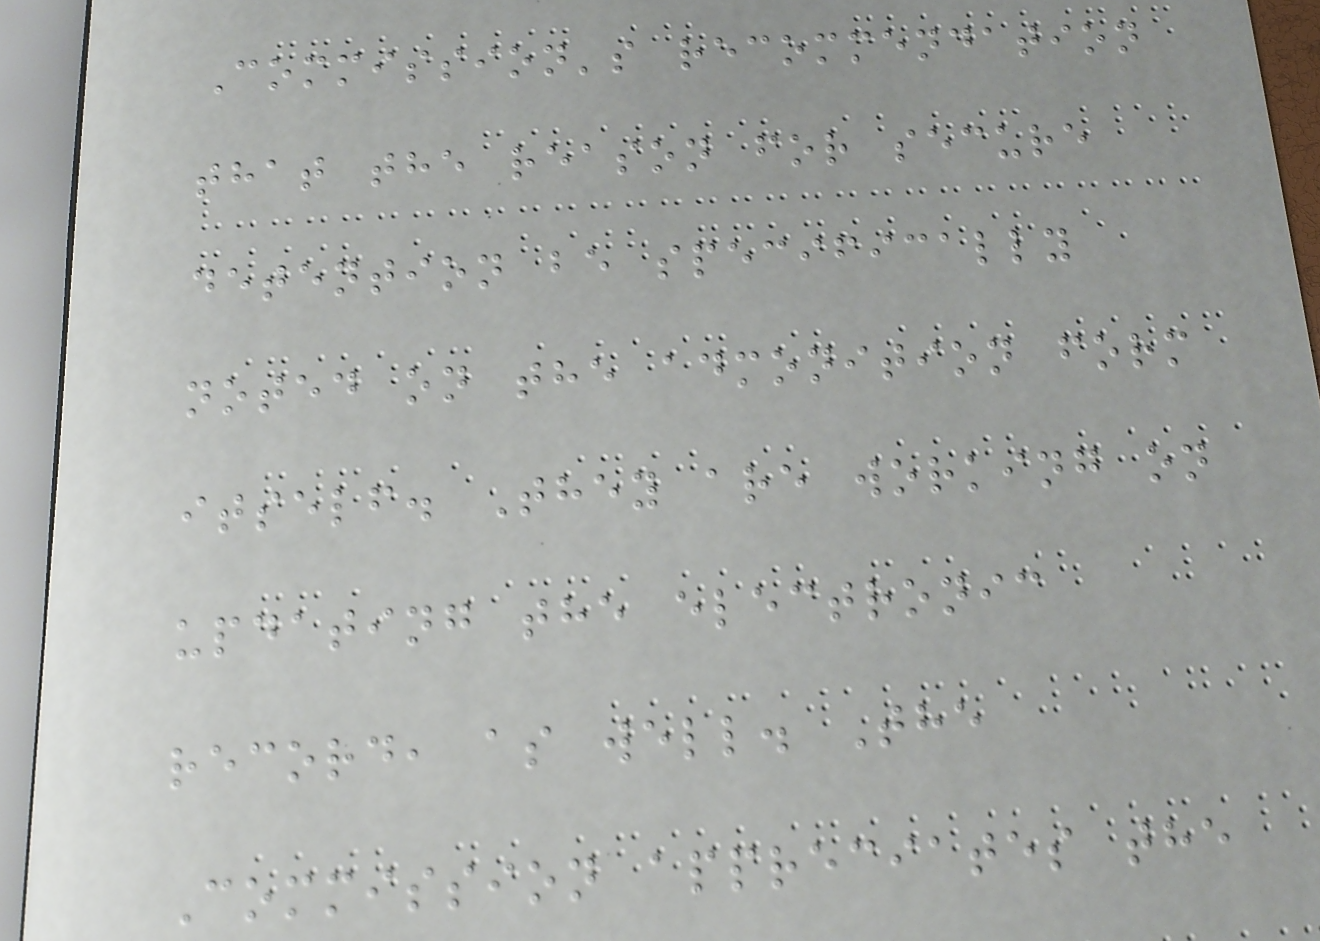Commission's recommendation
that the reason for secure
detention be specifically
noted on the admonition form
itself. They are working on
updating the electronic
record, as well. The
Commission appreciates the
